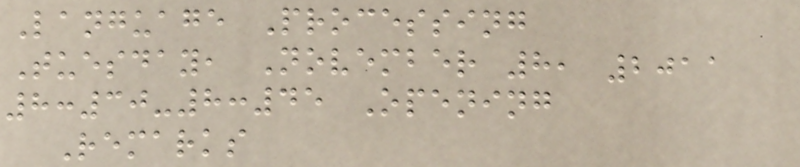Language Processing
Tuesday, November 8, 2011
8:30-8:45 Opening
Remarks
